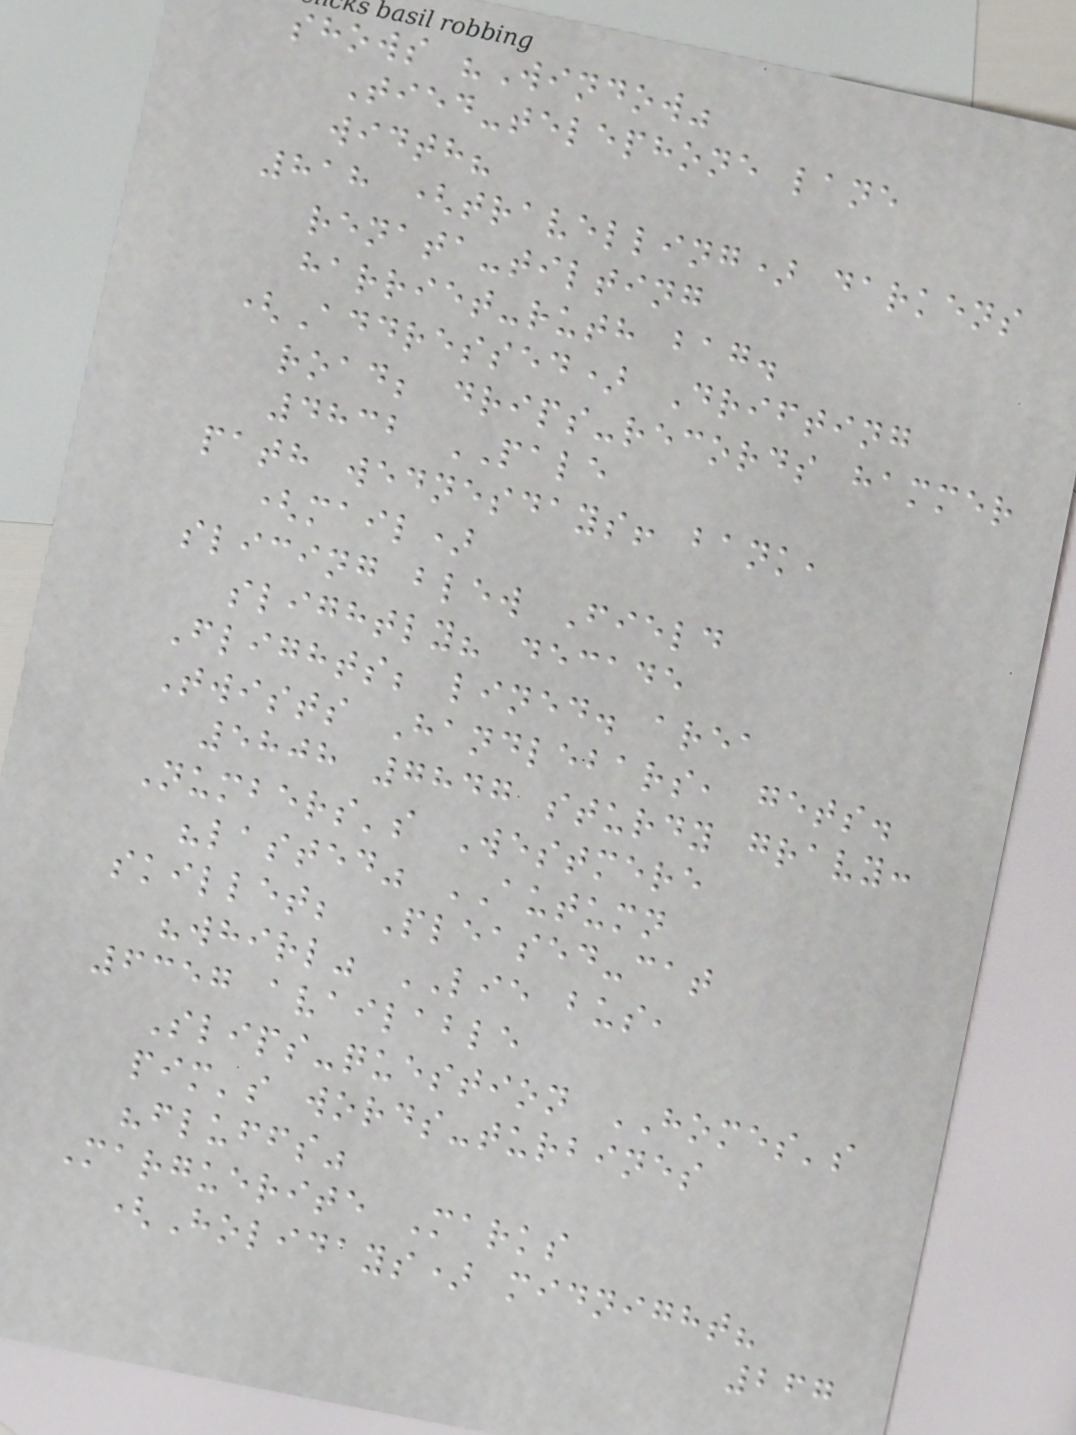shows "Window"
Tied-telephone lane
width?
818 (travelling) darkens
renata-tilting
harriet-ruth bag.
(Addressed) Drifting
road; drips-records hammer
4832 PALE
path wednesdays! bank,
(mail)
slicing blew Field
slightly? decade
Flights; lined. area
Twists Handlebars, gets.
5808 7847 sturdy gravy:
Numbers's Westmere
"lasted" AUTUMN
skillet; Pleased-cat
"whirl" LIE bus,
6357 available
Slips-question HOMES's
pim's words-turbines
"fluffs"
Marguerite Marks
(Holidays) midnight?
267
